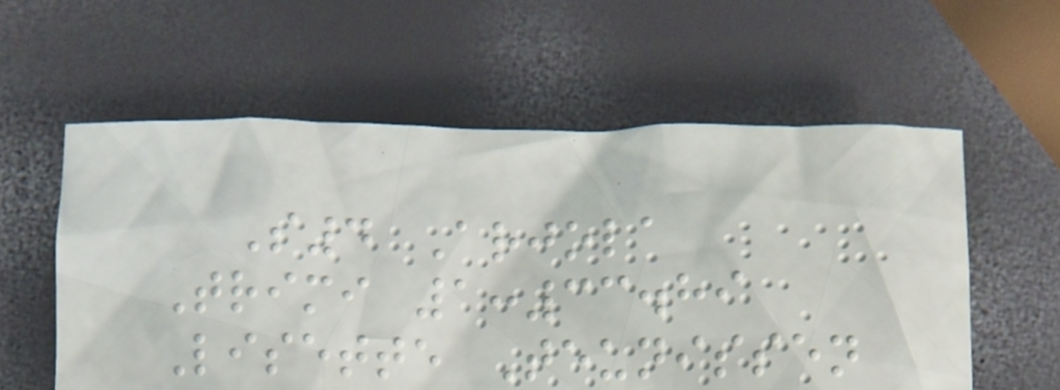S4 Arjola
Trimi 1:33.89
Lisette Teunissen
